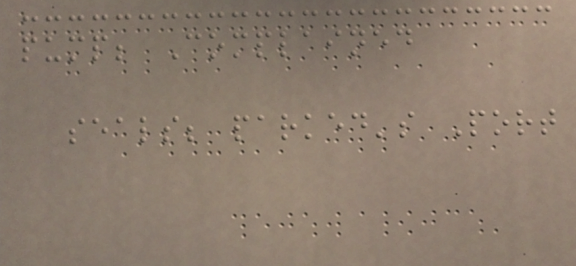pump; Complained
seals; parked's Port
